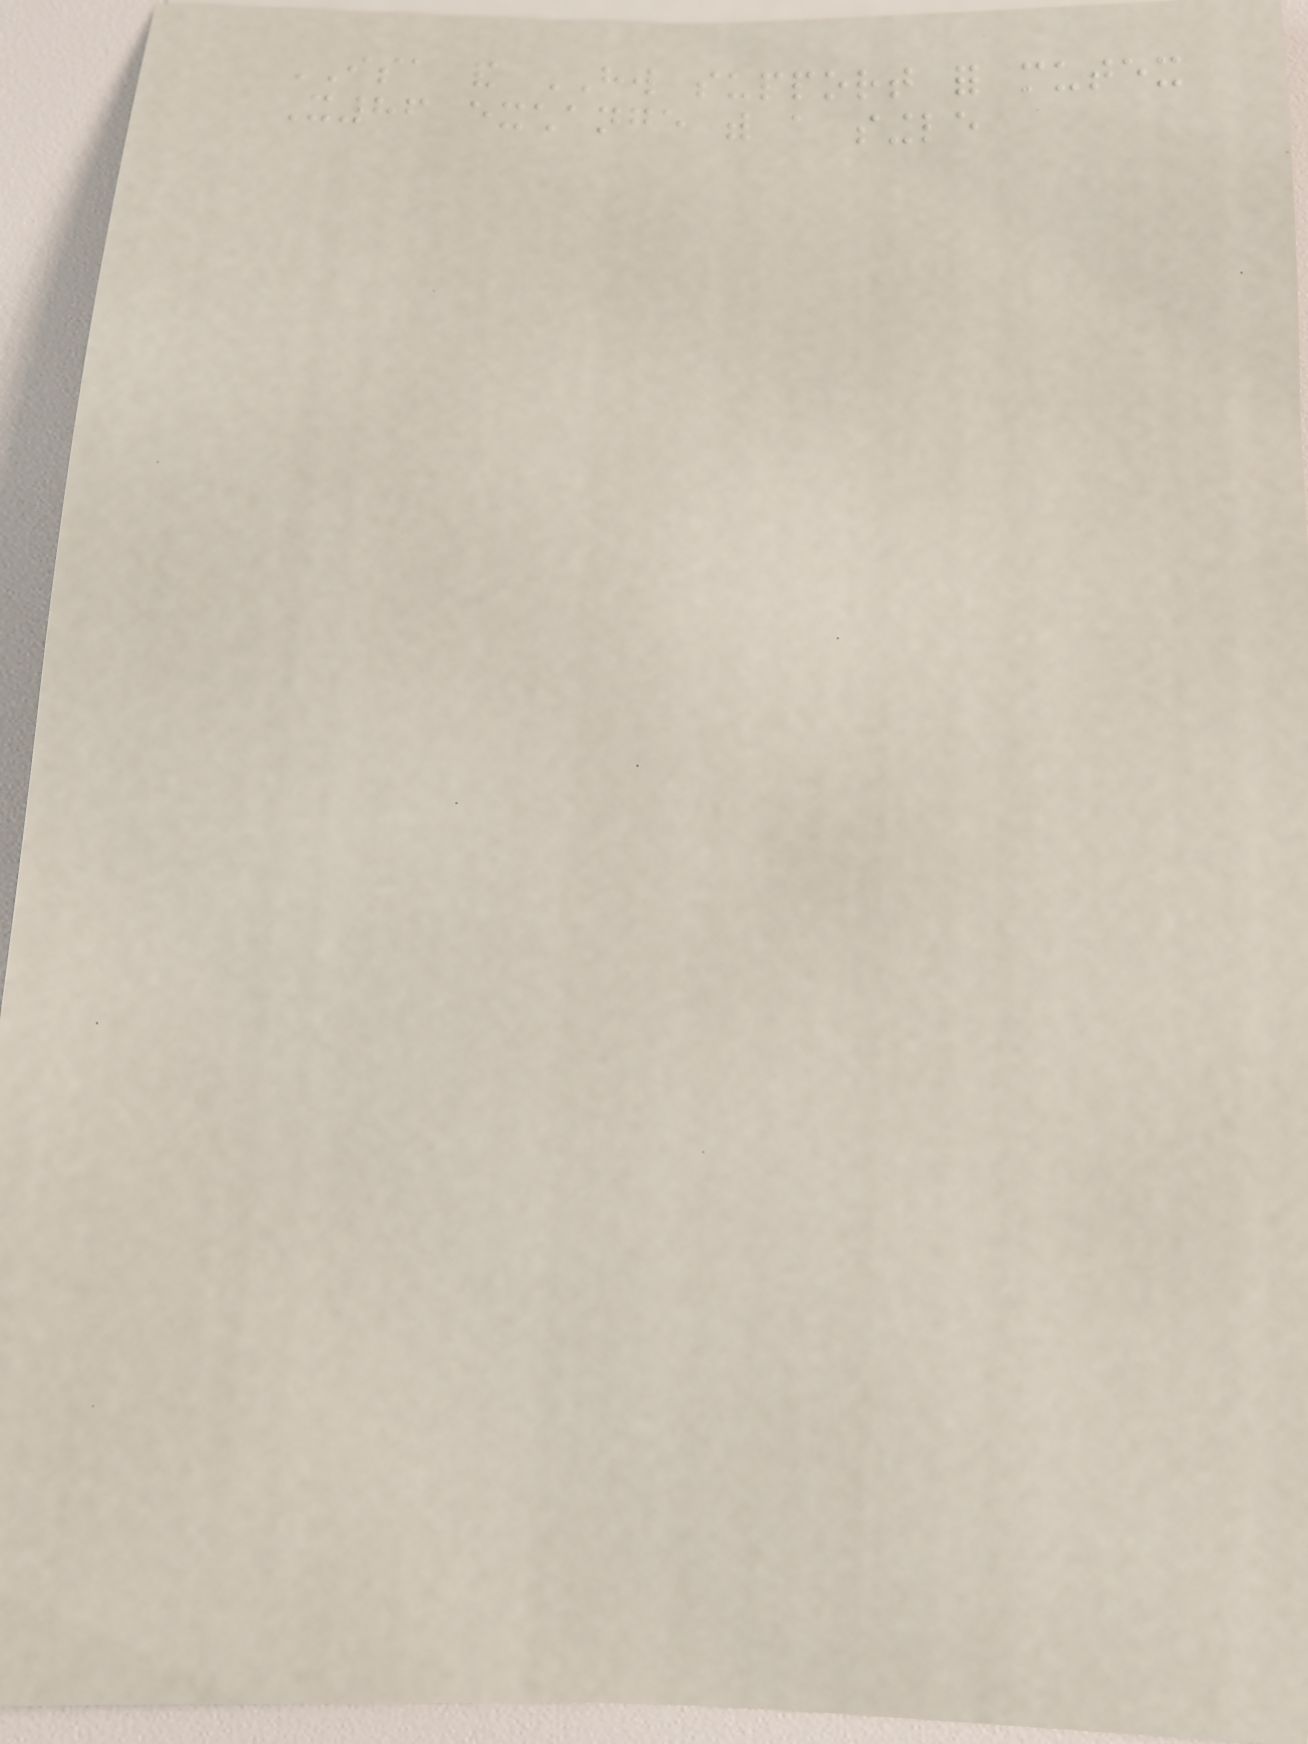ISA and HW support for mutex
X86 exchange with a single
